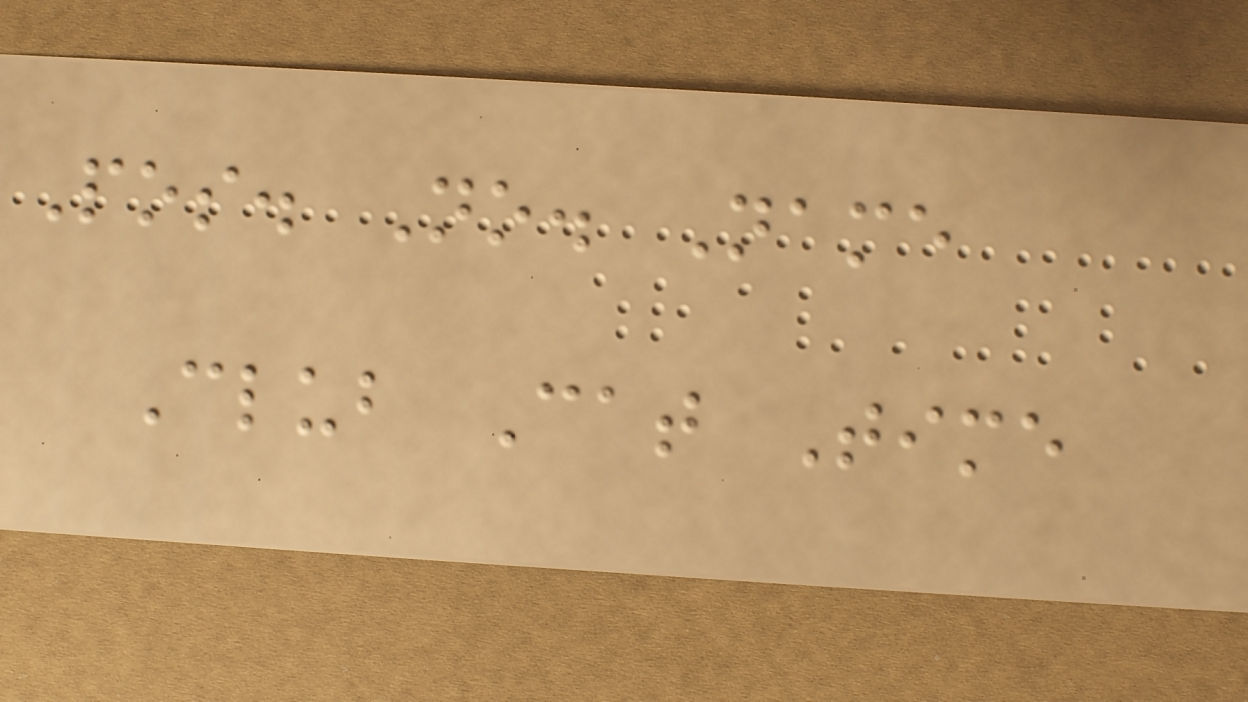Pos. No. Name
Club Cat Time
